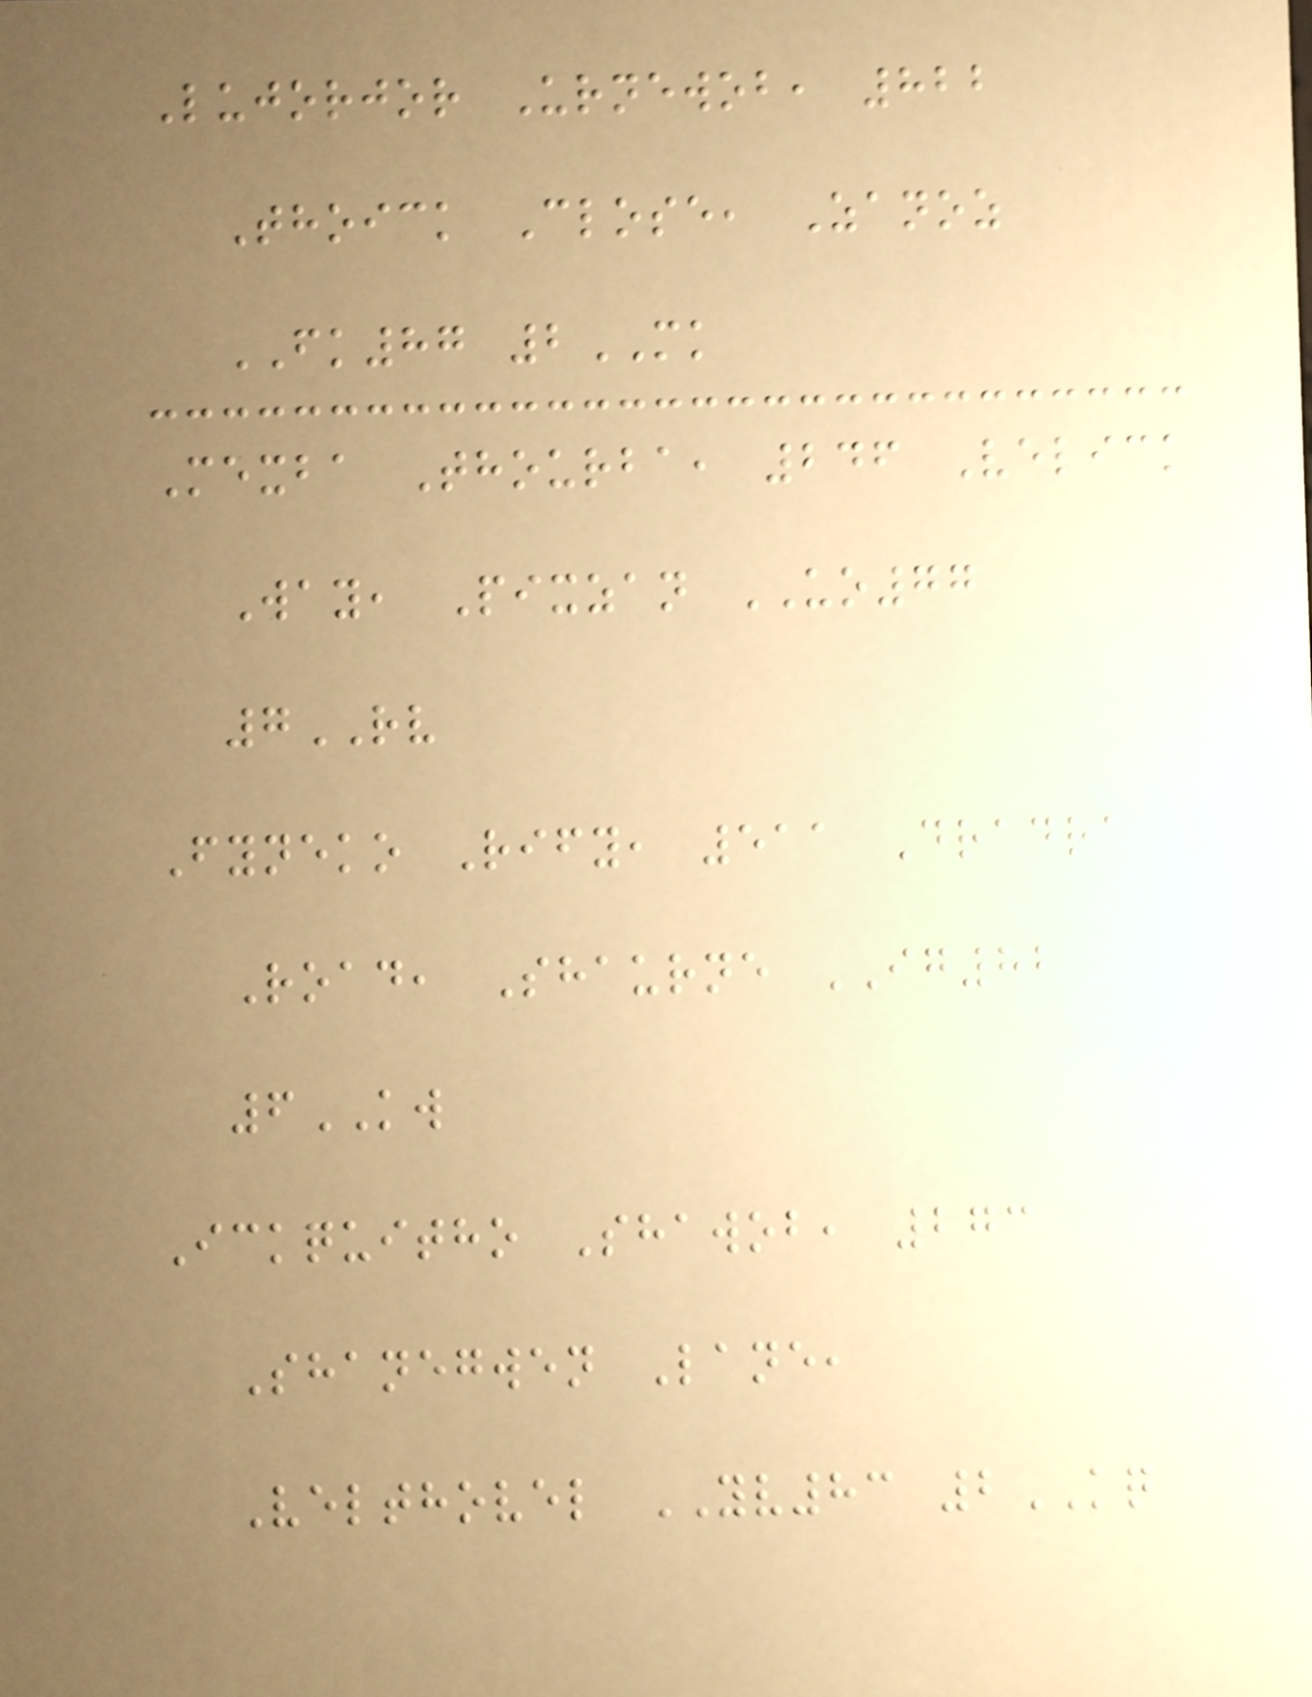Lujorjor Urnewob, 822
Thoick Close, Zanoz
FK87 2MK
Mexba Thourba, 246 Velick
Way, Pixzan UO77
7RV
Fyneko Rify, 511 Dradra
Road, Shaurne IG82
6KW
Ickquitho Shawob, 273
Shanegwen Lane,
Velthovel YV83 2KQ
